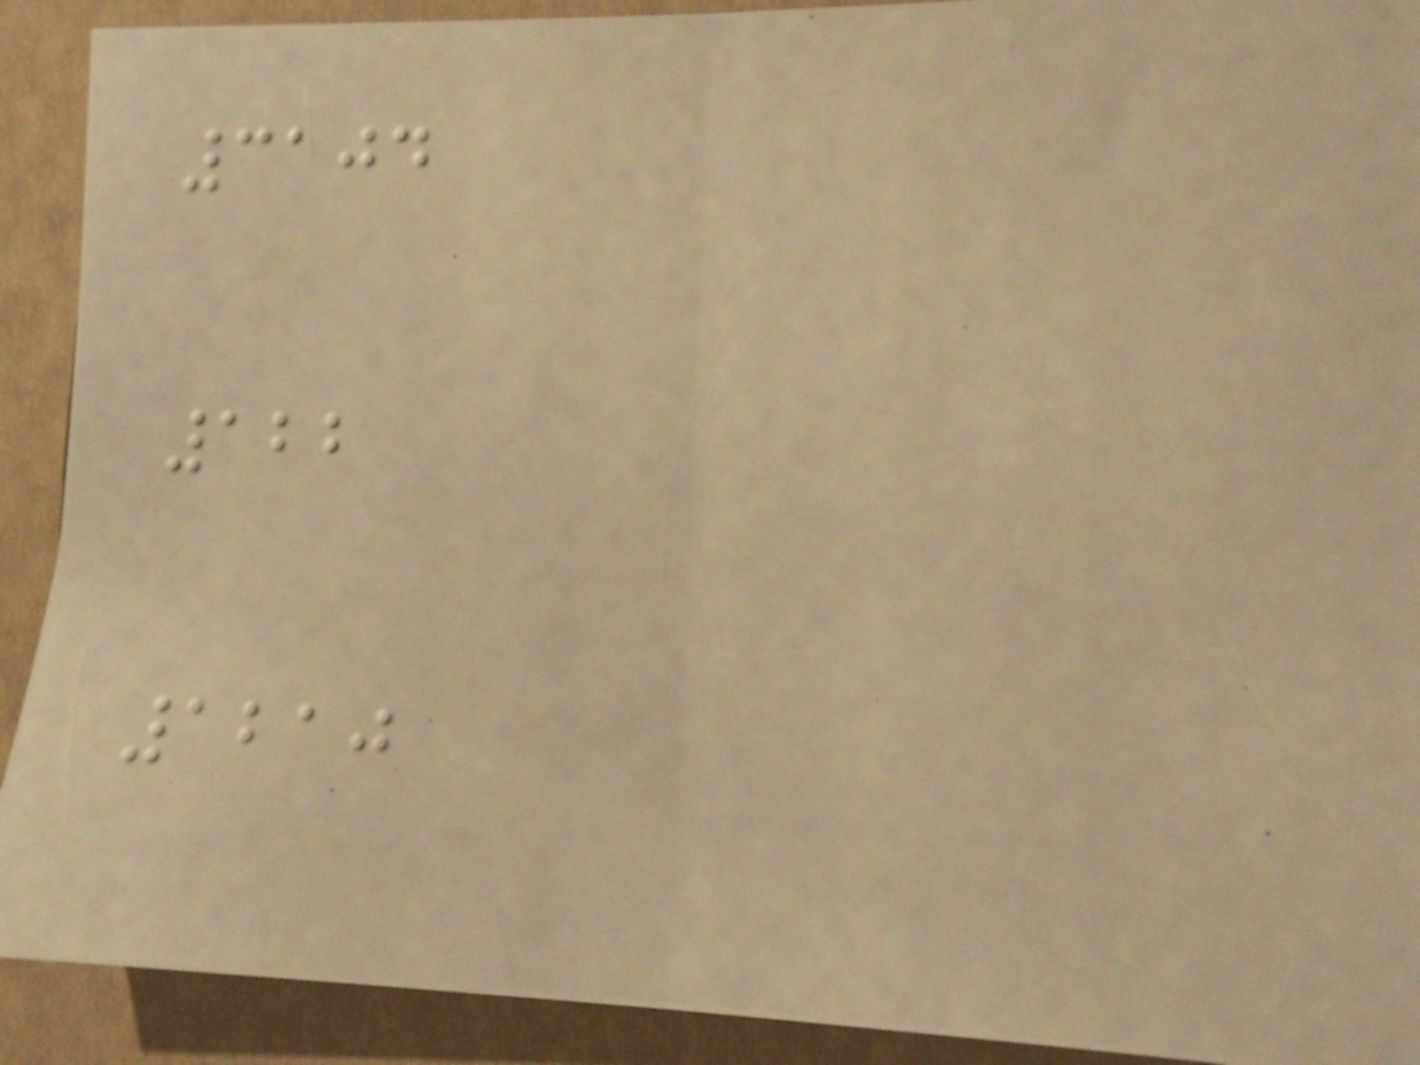3104
122
1210
